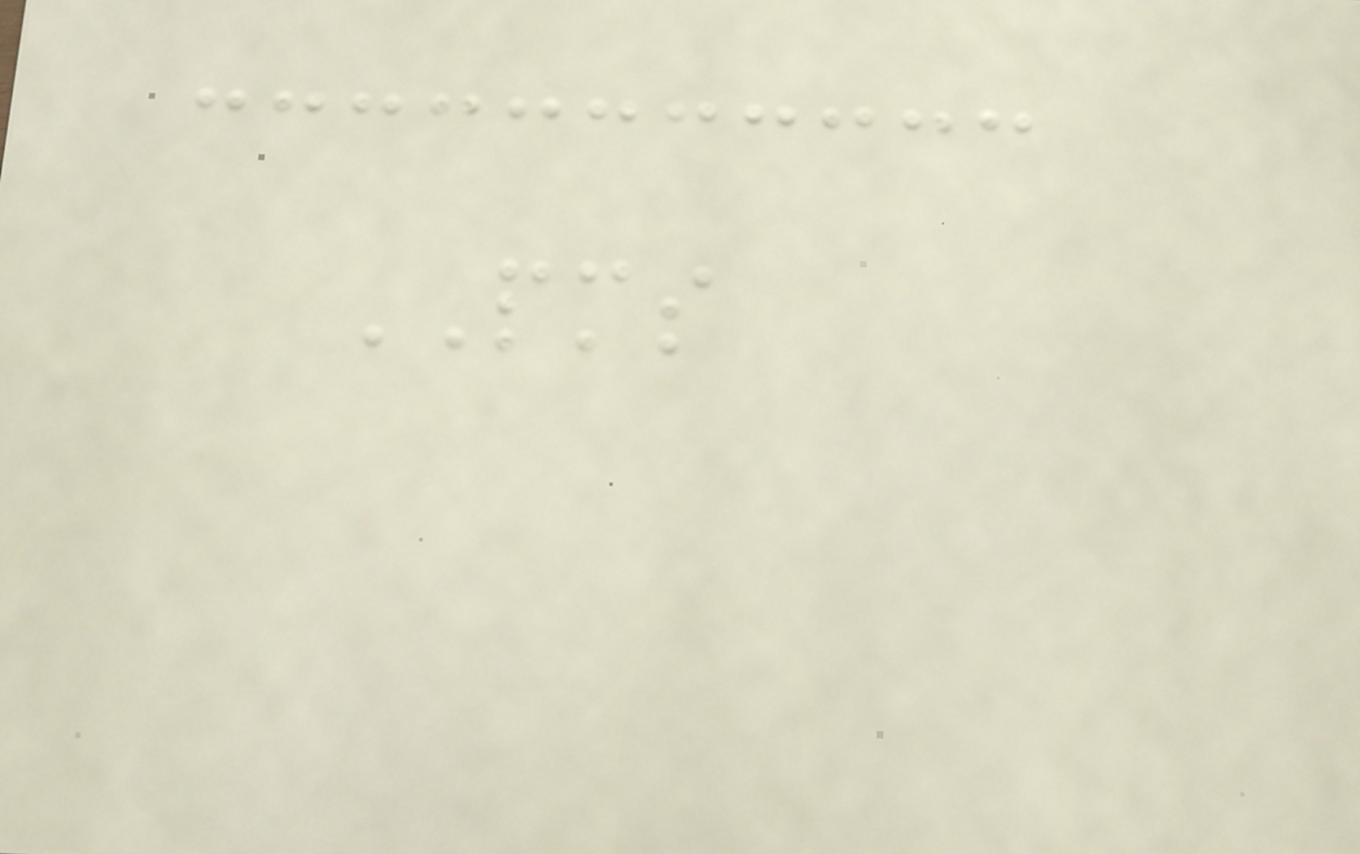PMS
